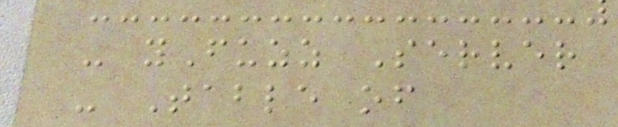- yFuzz Server
- Table of
